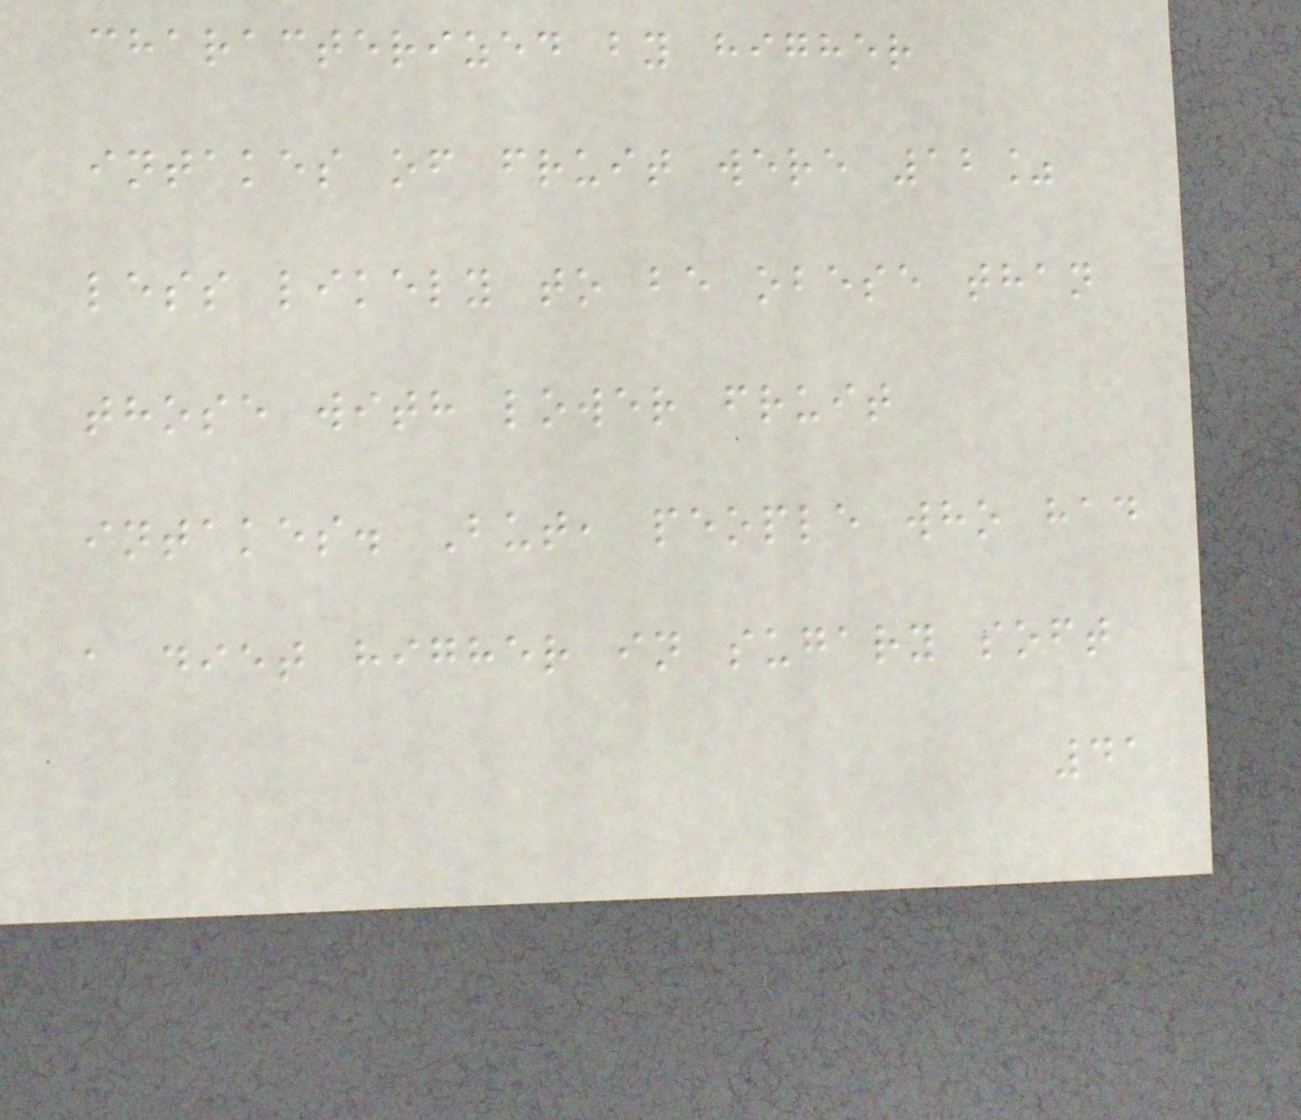characterized by higher
intakes of fruit were 12%
less likely to be obese than
those with lower fruit
intakes. But, people who had
a diet higher in sugary soft
41
